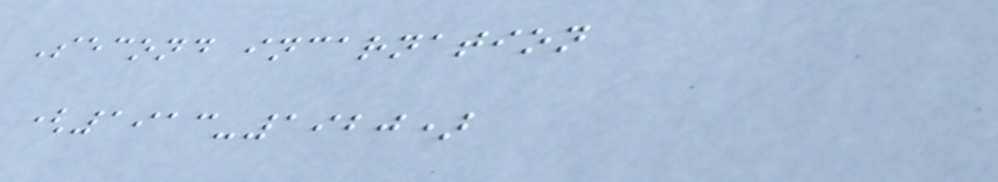Second incarnation
(1913-1920)
